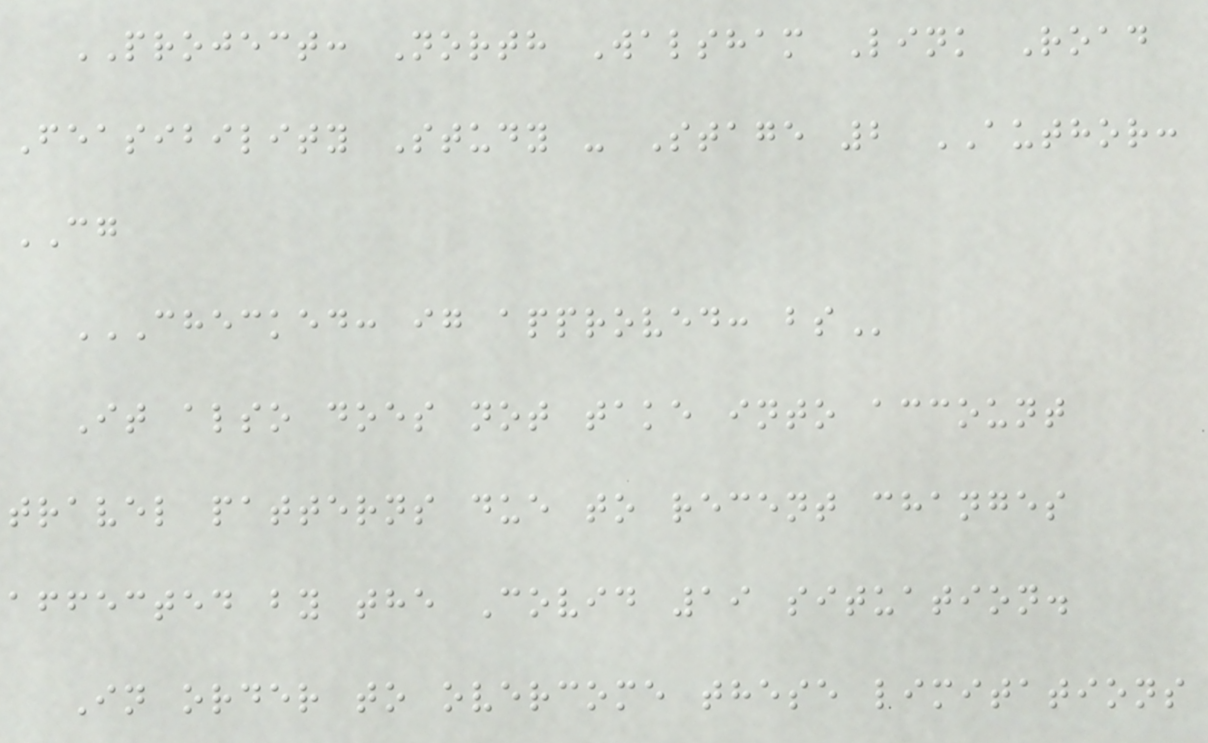PROJECT: North Walsham Link Road
Feasibility Study - Stage 2 AUTHOR:
CG
CHECKED: IG APPROVED: BS
It also does not take into account
travel patterns due to recent changes
affected by the Covid 19 situation.
In order to overcome these limitations
